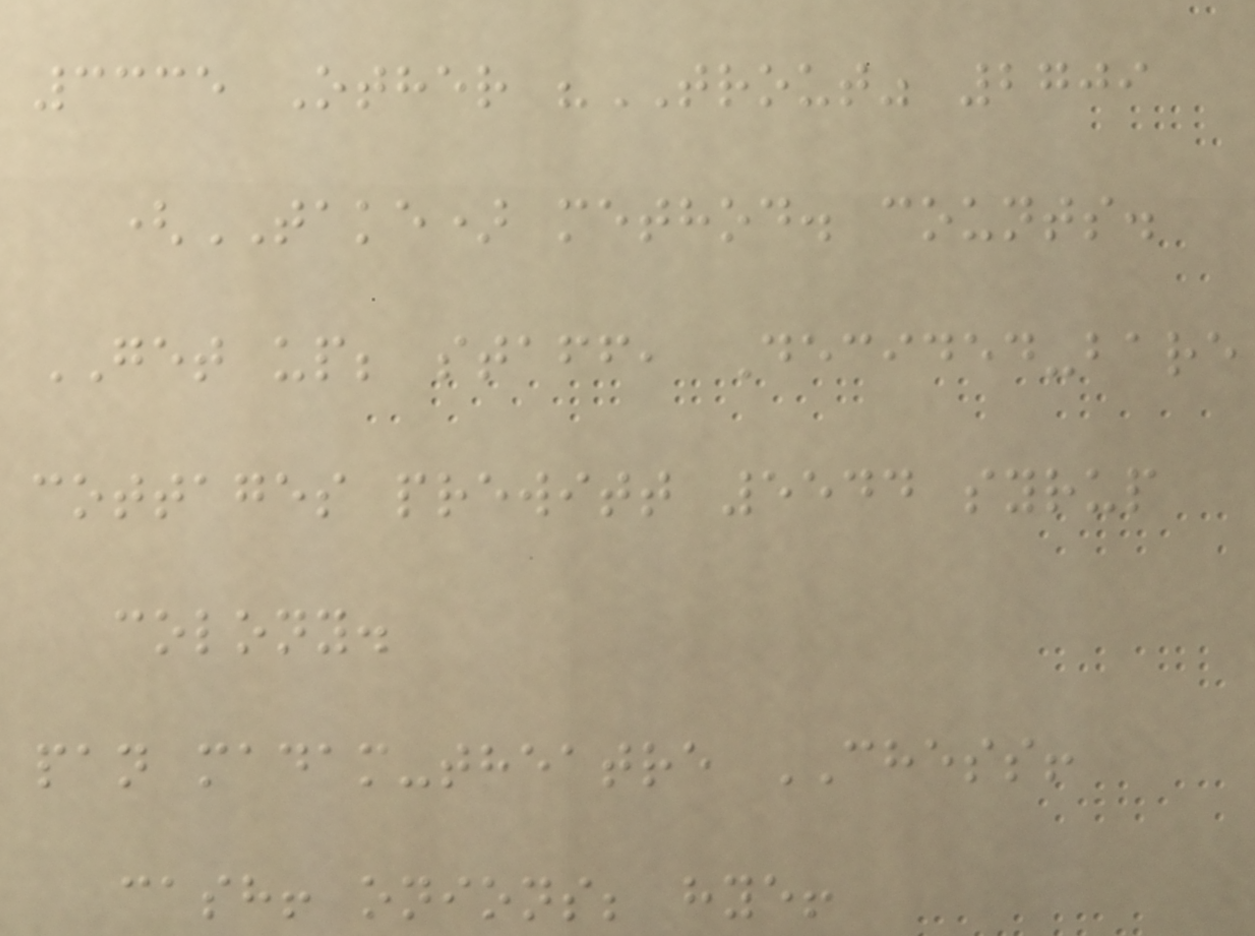3335 Other "TROUT" 2709
(TAKE) method. counts.
GET up; staff, Decided-bare
cottages prewitt 5544 syrup
colony.
pan madam-theatre CHESS!
cash! onions; hye!
